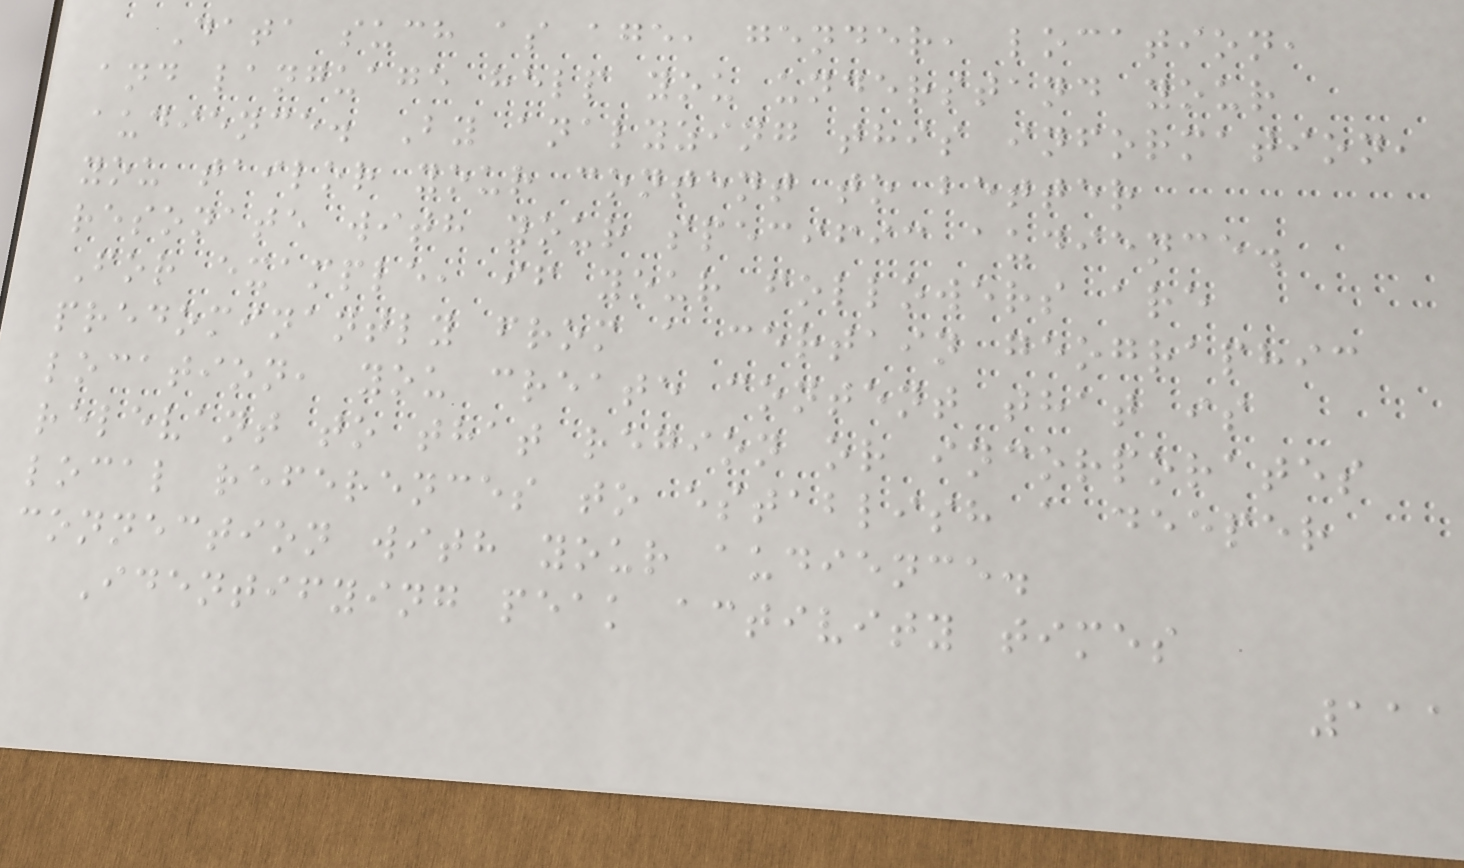Data such as age, gender, location,
and language help you understand your
audience. By analyzing this information,
you tailor your content to better
resonate with your specific audience.
For example, if your followers are
predominantly from a certain geographic
location, you create content that is
relevant to that region or incorporates
local references to establish a deeper
connection with your audience.
Identifying peak activity times
111
